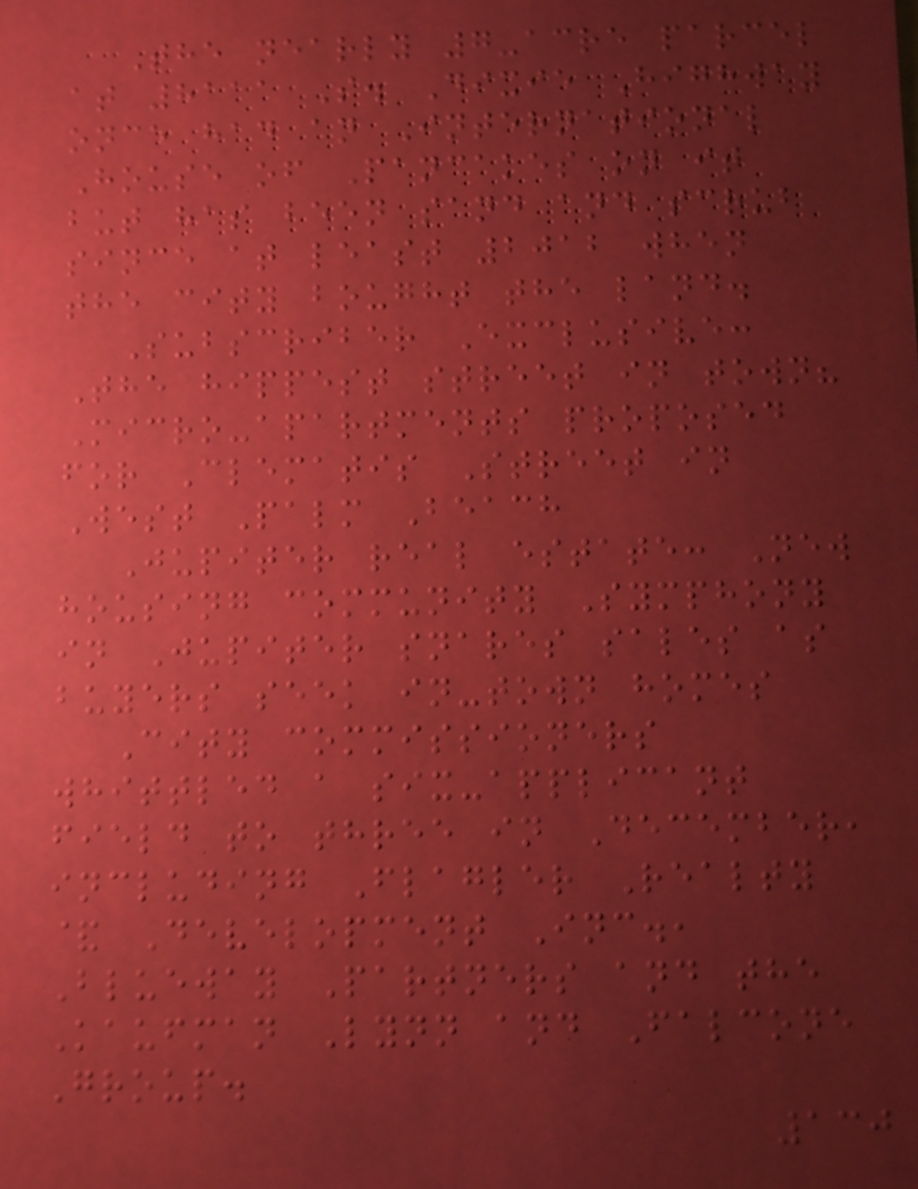The nearly 7-acre parcel
at 8111 S. Dixie Highway
once had an International
House of Pancakes on it
but has been sand and scrub
since at least 2012 when
the city bought the land.
Subscriber Exclusive:
The hippest street in town?
Micro-apartments proposed
for Clematis Street in
West Palm Beach
Jupiter real estate: New
housing community Symphony
in Jupiter snares sales as
buyers seek in-town homes
City commissioners
whittled a six-applicant
field to three in December,
including Flagler Realty
& Development Inc.,
Blueway Partners and the
Kaufman Lynn and Falcone
Group.
130
